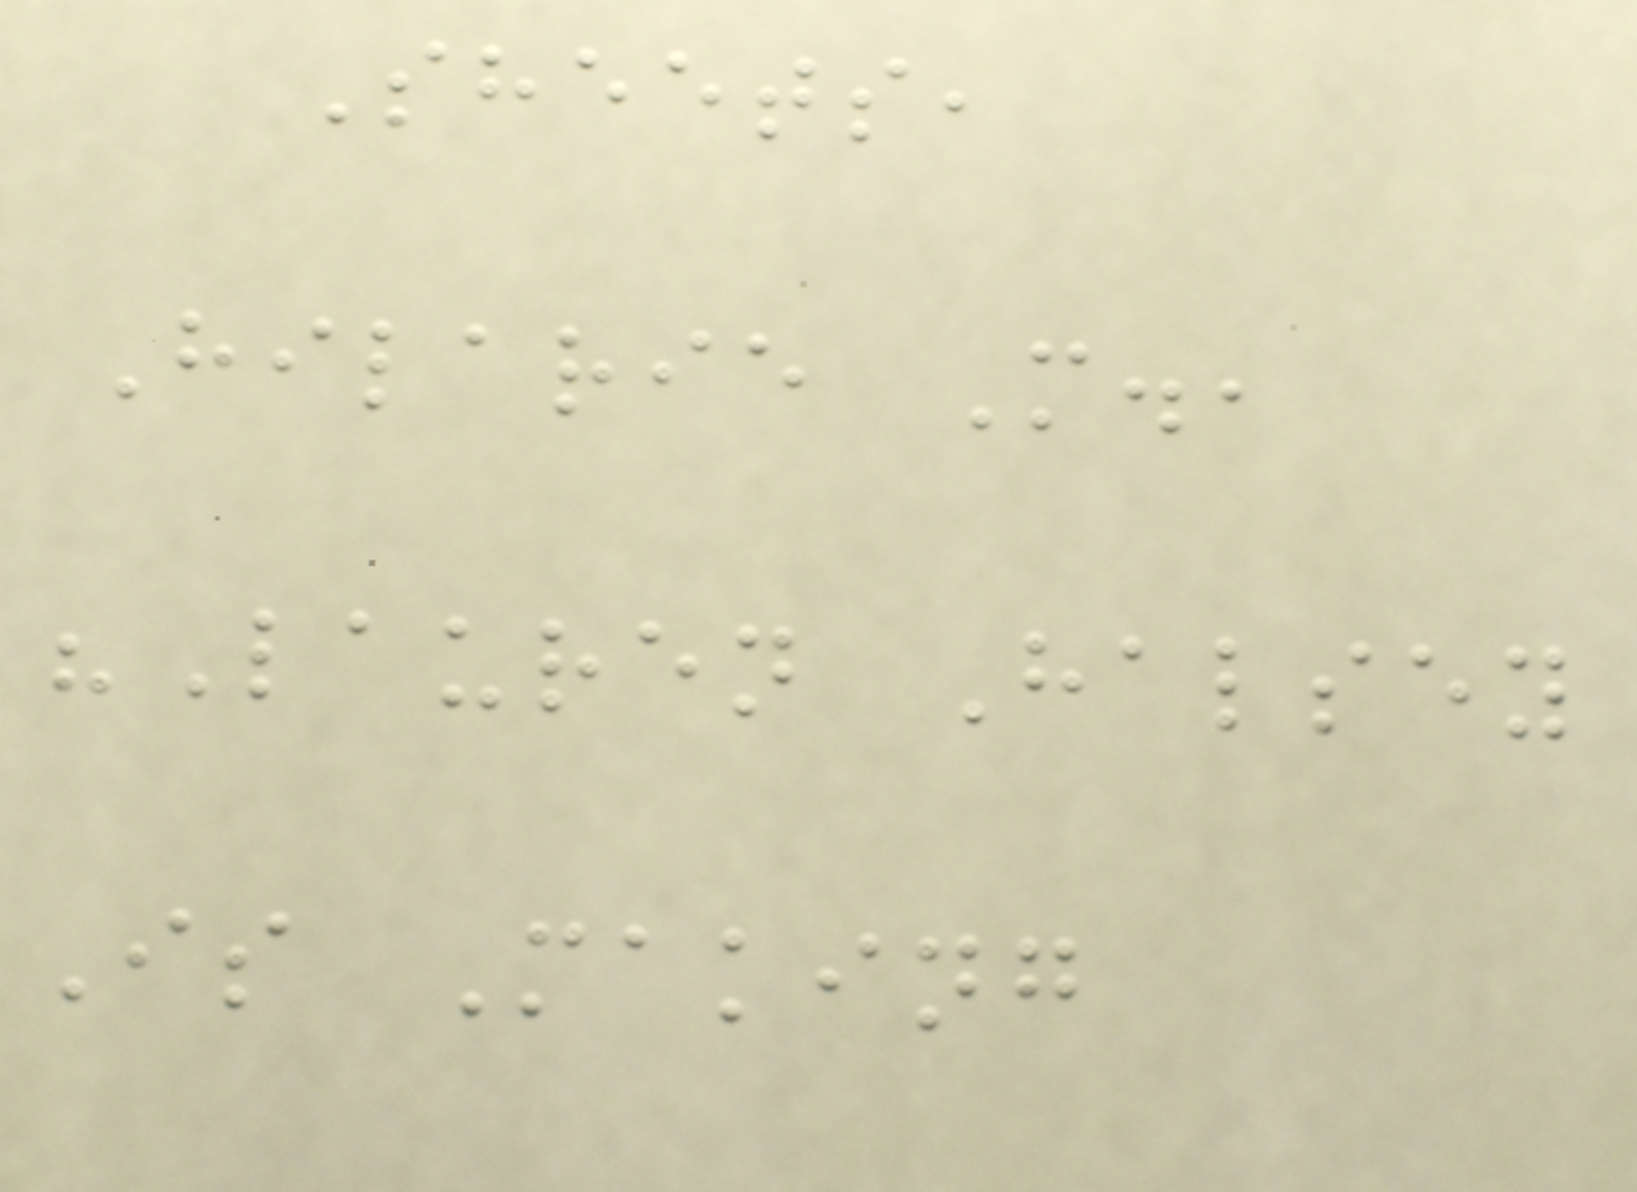Sheets,
Hilarie M.,
"Lauren Halsey
Is Making
